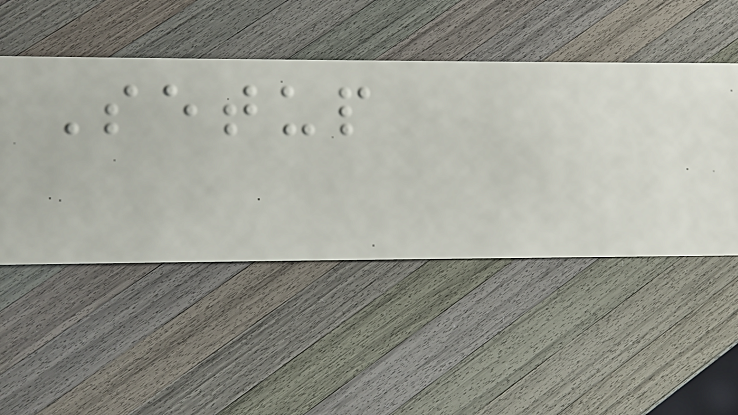Setup
